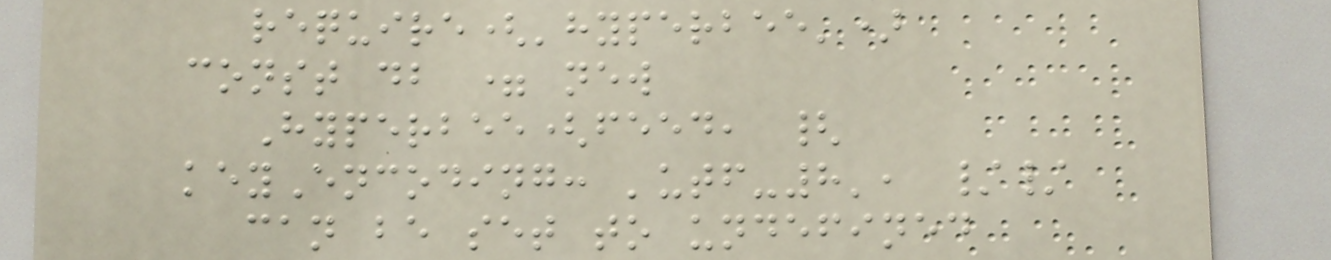require('hyperbee')
const db = new
Hyperbee(feed, {
keyEncoding: 'utf-8', //
can be set to undefined
